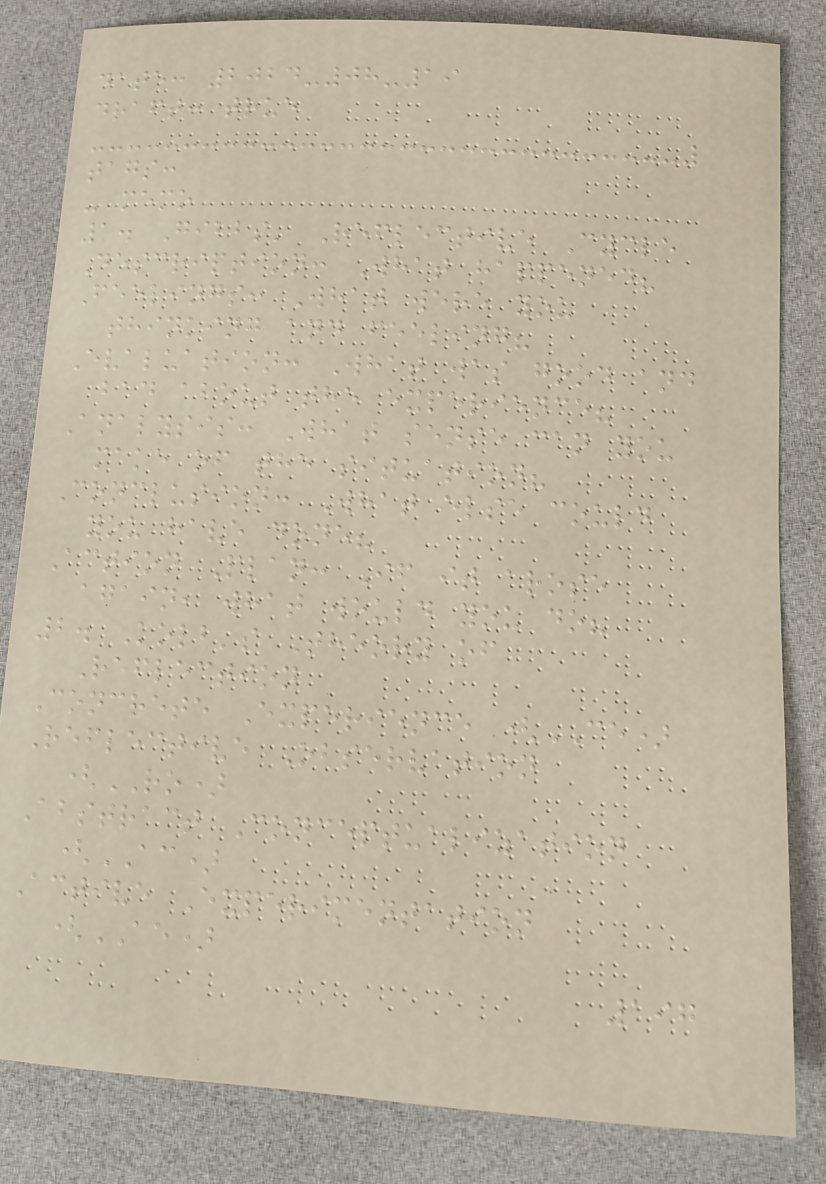date: 2024-08-19
draft: true
tags:
- memo
1. Gibbs' Reflective Cycle
Description: What happened?
Feelings: What were you
thinking and feeling?
Evaluation: What was good and
bad about the experience?
Analysis: What sense can you
make of the situation?
Conclusion: What else could
you have done?
Action Plan: If it arose
again, what would you do?
2. Kolb's Theory of
Reflection
Concrete Experience (CE)
Reflective Observation
(RO)
Abstract Conceptualization
(AC)
Active Experimentation
(AE)
197
